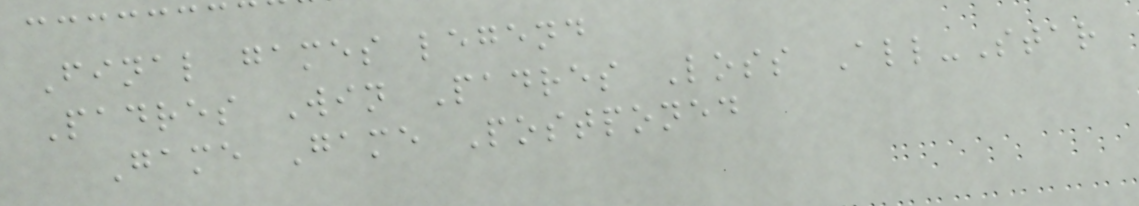Final games legend
Padres Win Padres Loss All-Star
Game Game Postponed
